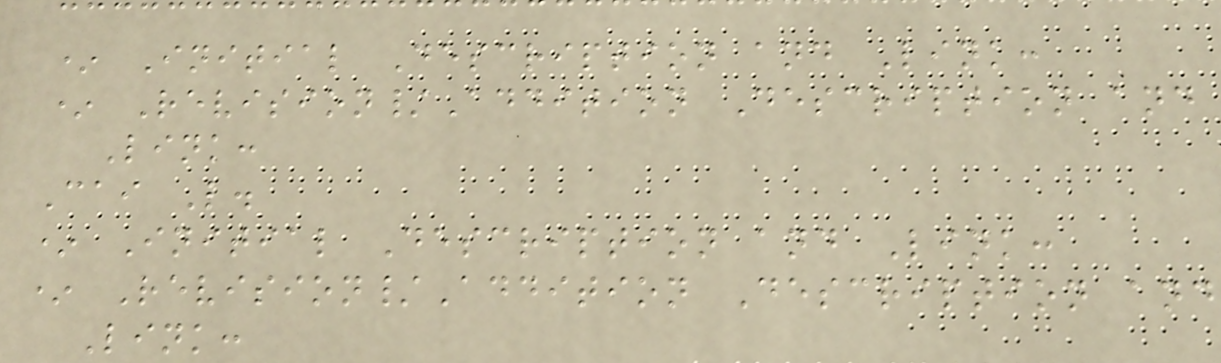* Initial Description and Link:
* Revision/Addition Description and
Link:
Cai L.
* Initial Description and Link:
* Revision/Addition Description and
Link:
